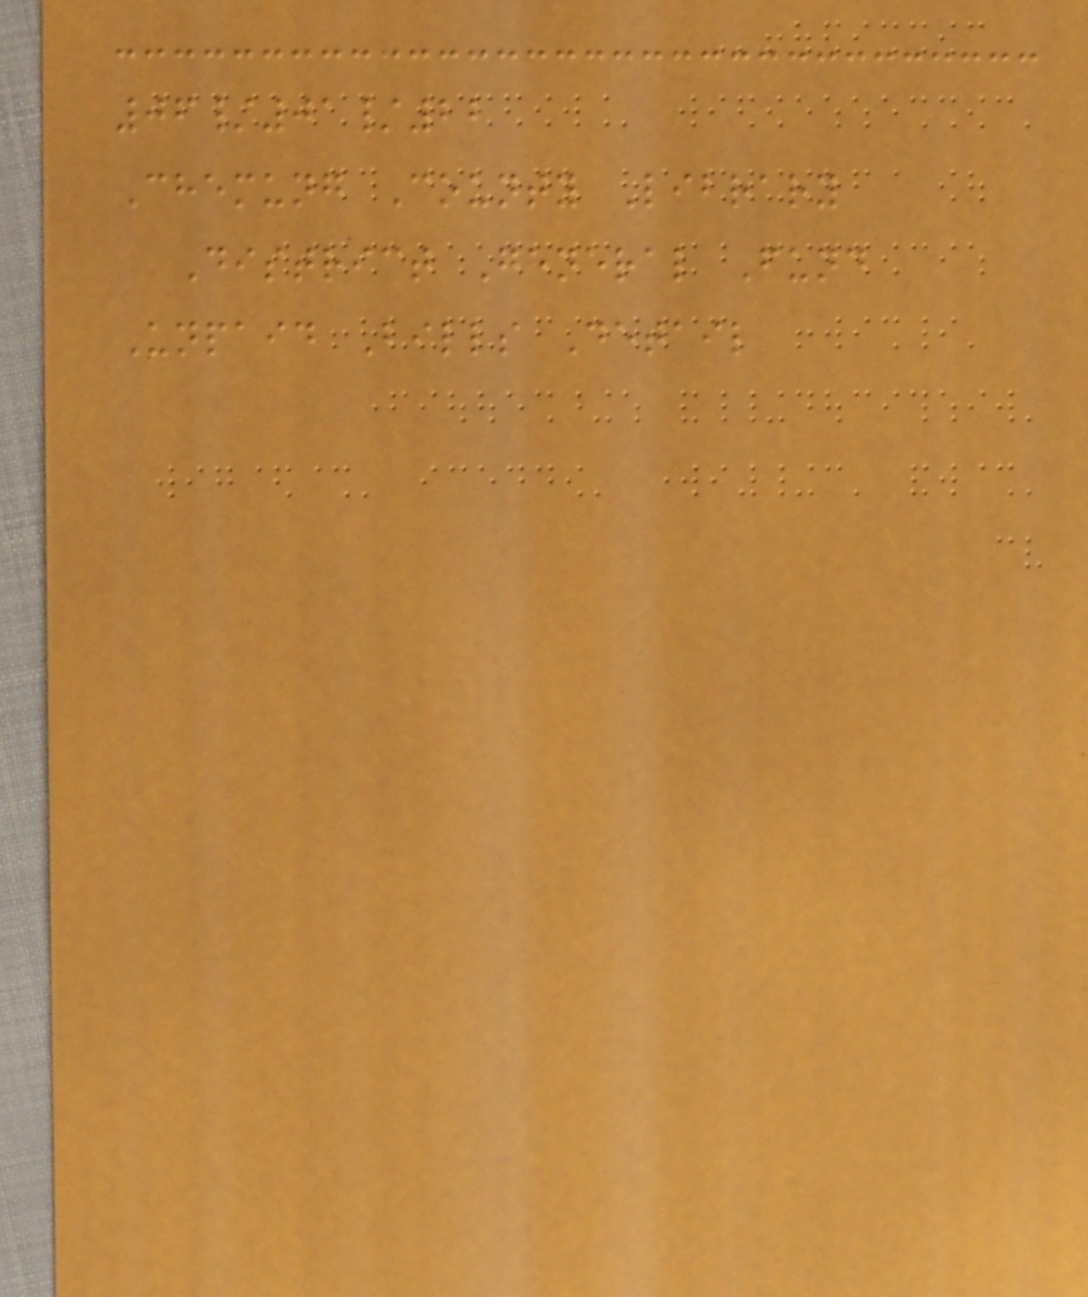06/01/22
Chemung County Library
District General Fund
Unpaid Bills Detail
